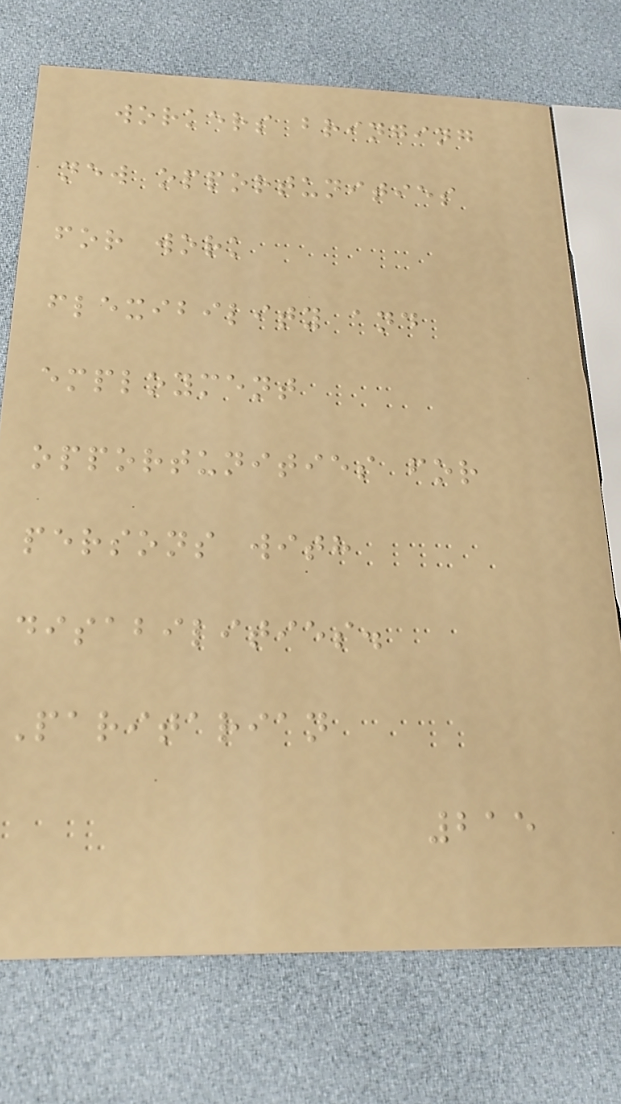workers bringing
new opportunities
for work
flexibility and
employment
opportunities for
persons with
disabilities.
Paritarian
215
